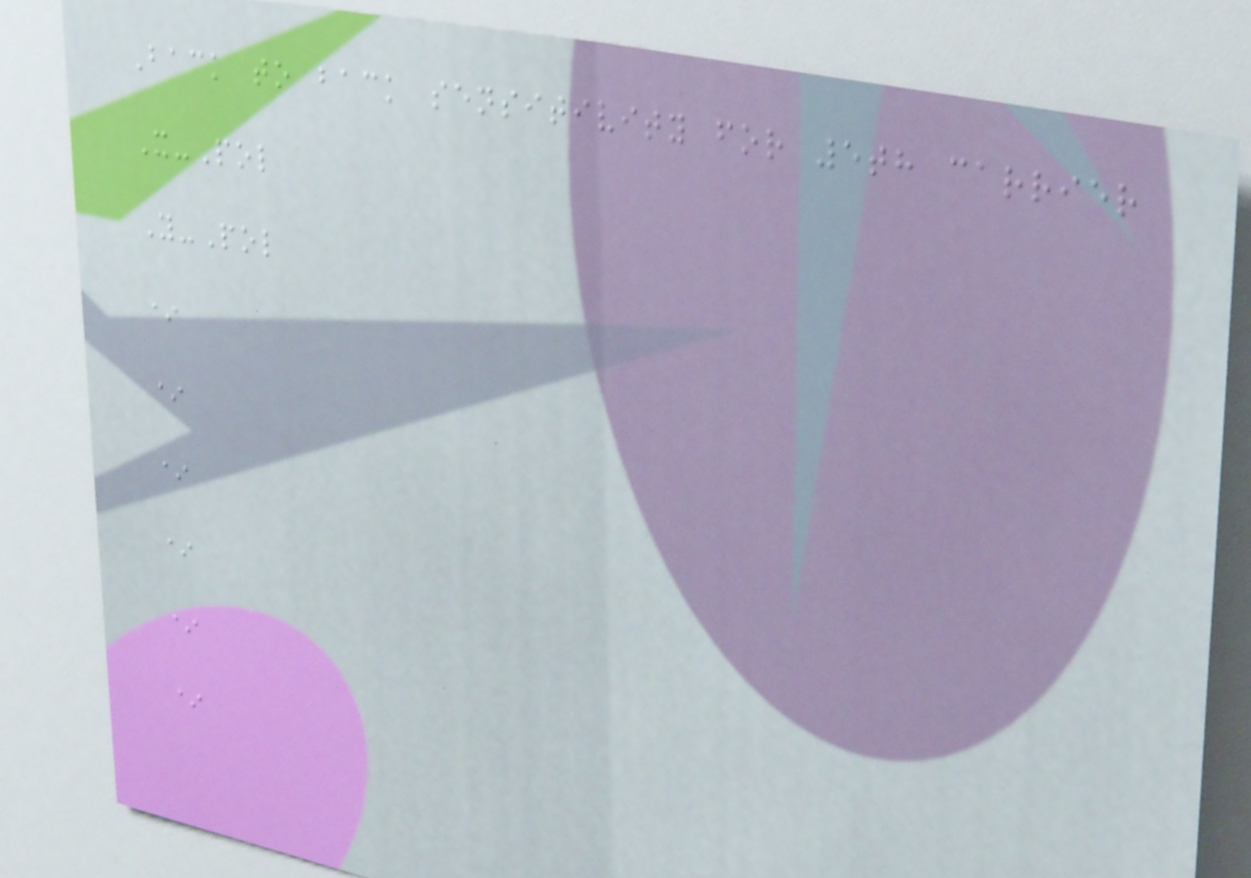Back to back sensitivity for 5th carrier
X-Pol
Y-Pol
*
*
*
*
*
*
